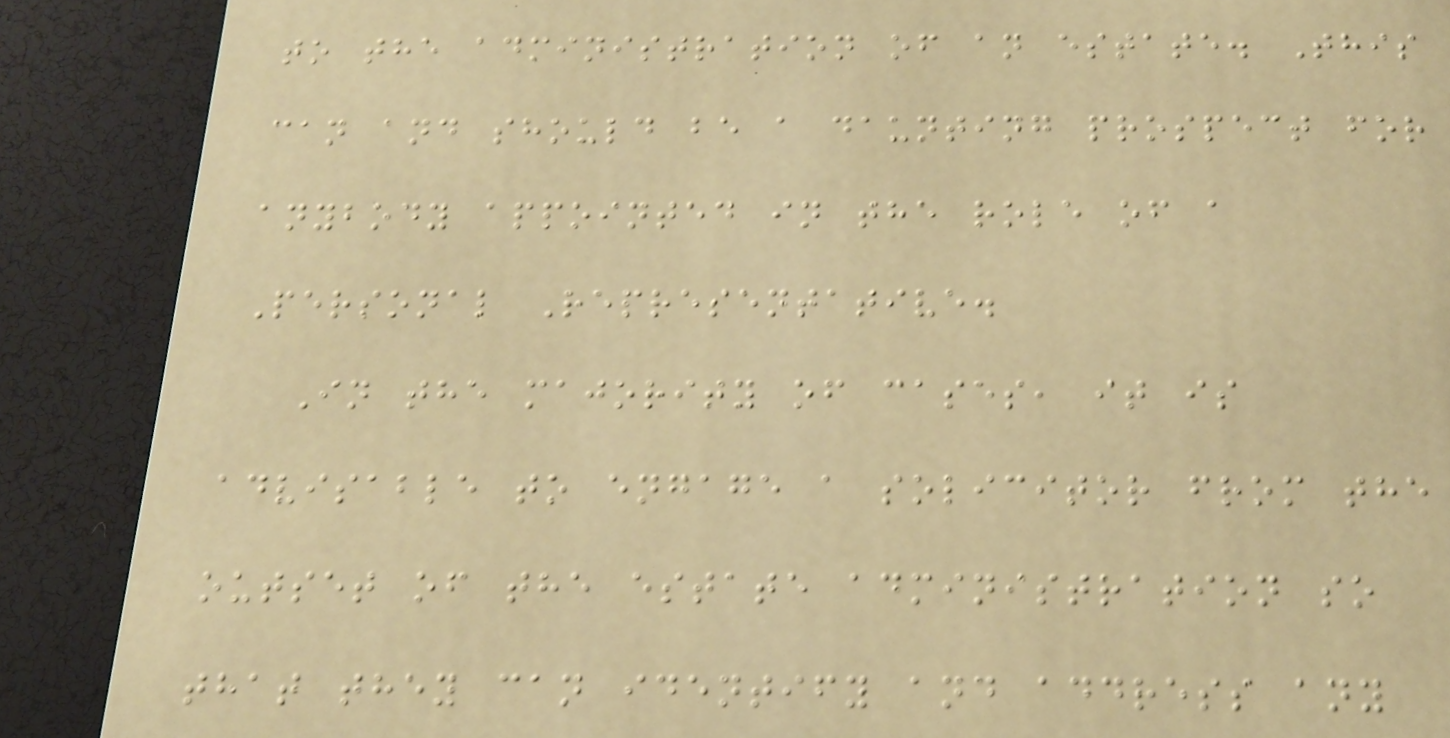to the administration of an estate. This
can and should be a daunting prospect for
anybody appointed in the role of a
Personal Representative.
In the majority of cases, it is
advisable to engage a solicitor from the
outset of the estate administration so
that they can identify and address any
